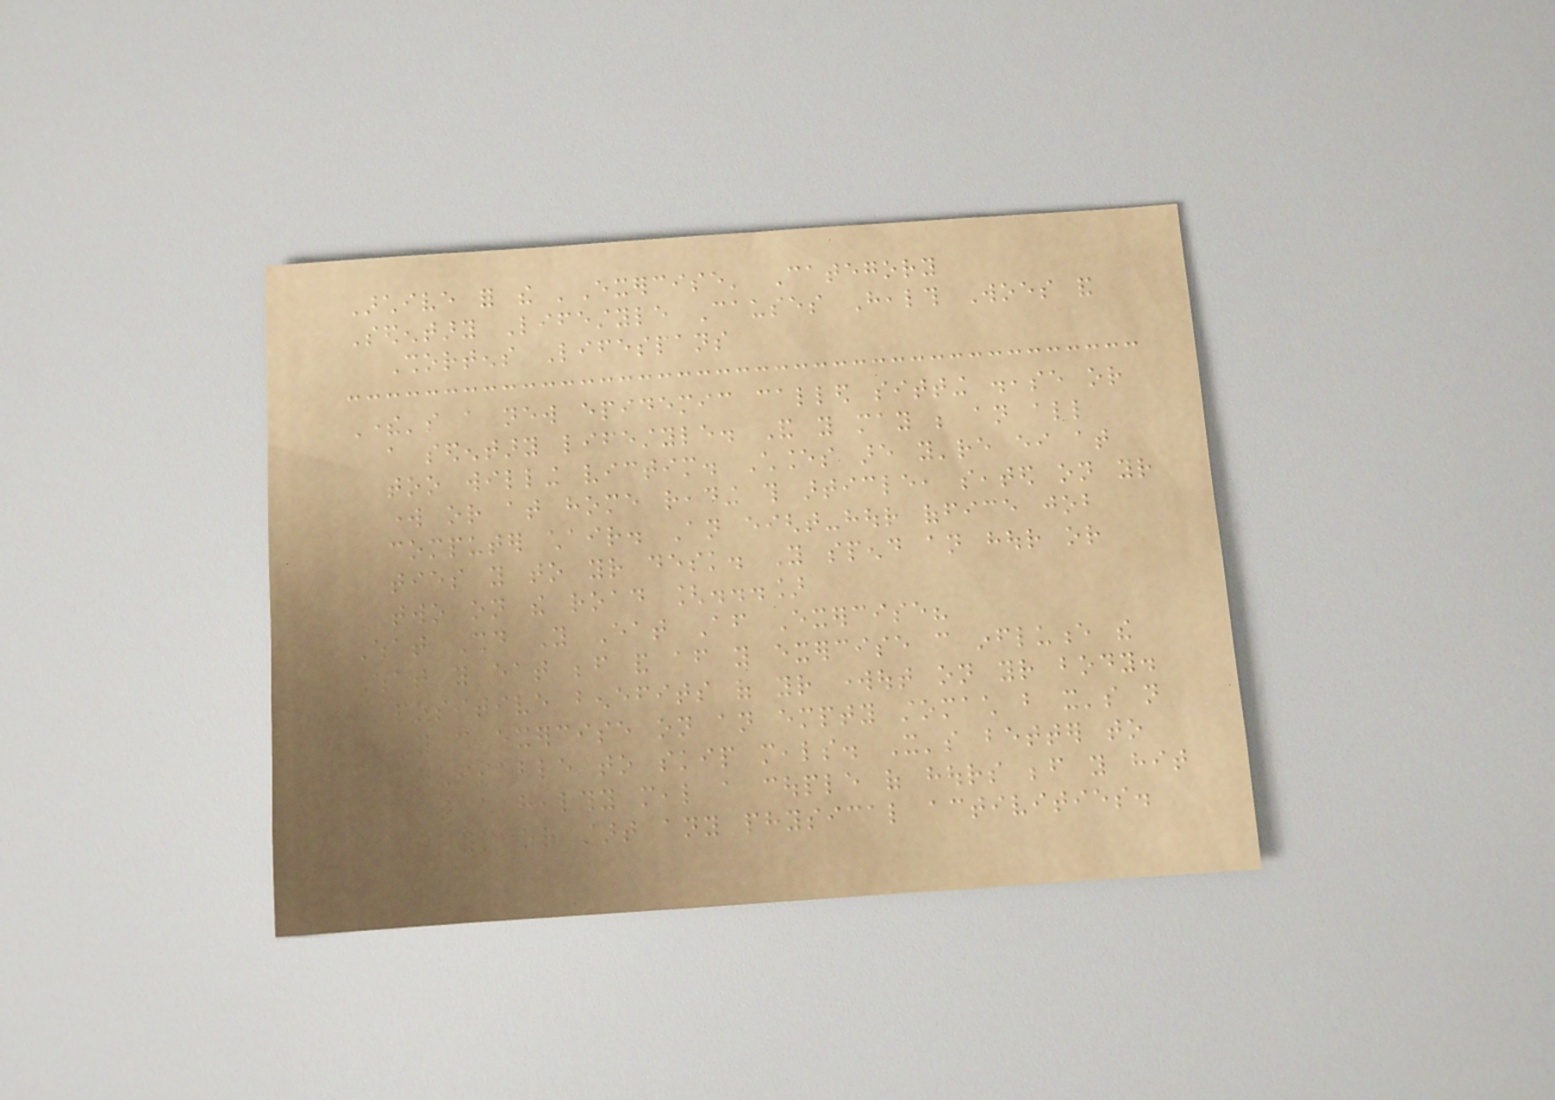Archive for the 'Exercise' Category
Sedentary Lifestyle Causes Health Woes and
Shortens Lifespans
There's a new epidemic called sitting disease or
a sedentary lifestyle. And you may be an all
too willing victim. Chances are you're either at
work or at home reading this article, seated on your
computer chair. An eight-hour office job
ties you to your desk. You spend an hour or
two on the road [...]
What Should You Eat After Exercise?
What you eat before and after you exercise can influence the
positive benefits of your workout on your body.
You can exercise on an empty stomach but it's not
advisable to skip meals. It's better to
eat a healthy meal a couple of hours before you hit
the gym or start any physical activities.
